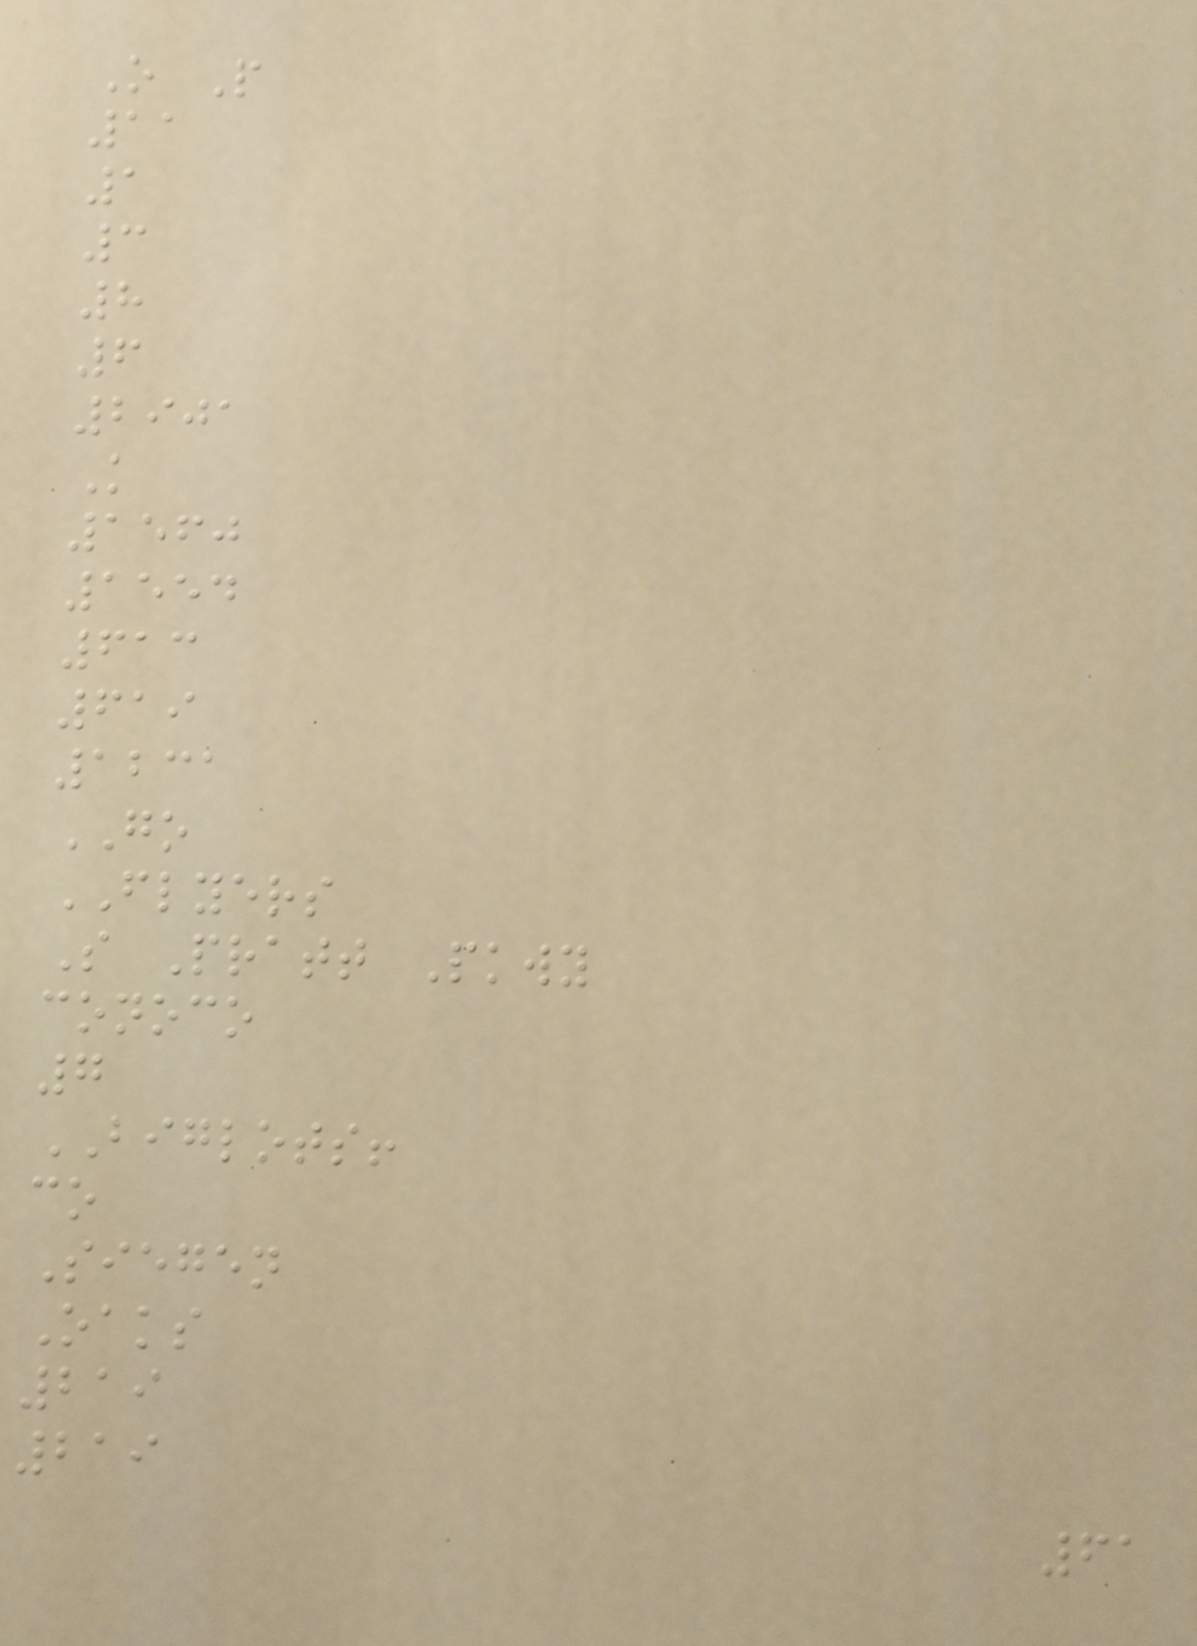O P
11
1
3
8
6
2901
K
1560
1554
613
619
1231
GO
FLYERS
S Pratt Pkwy
conoco
7
BIGLOTS!
co
Siegen
Oaks
219
219
61
